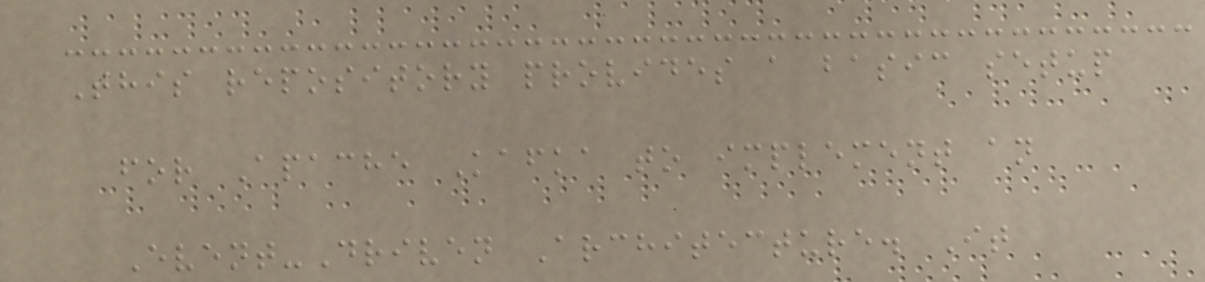This repository provides a basic setup
for Apache Kafka to implement an
Event-Driven Architecture. It
